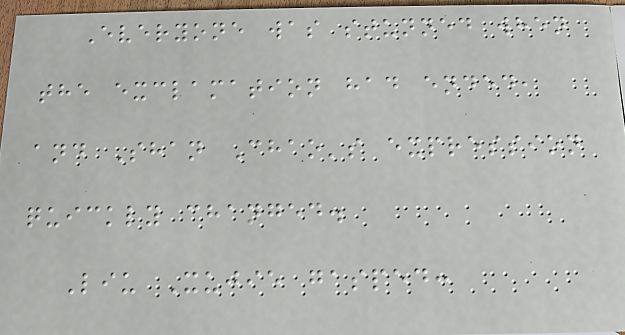Everyone was stunned when
the exclamation had ended,
and Shan Chao's expression
quickly changed.
Liu Xujie gasped:
